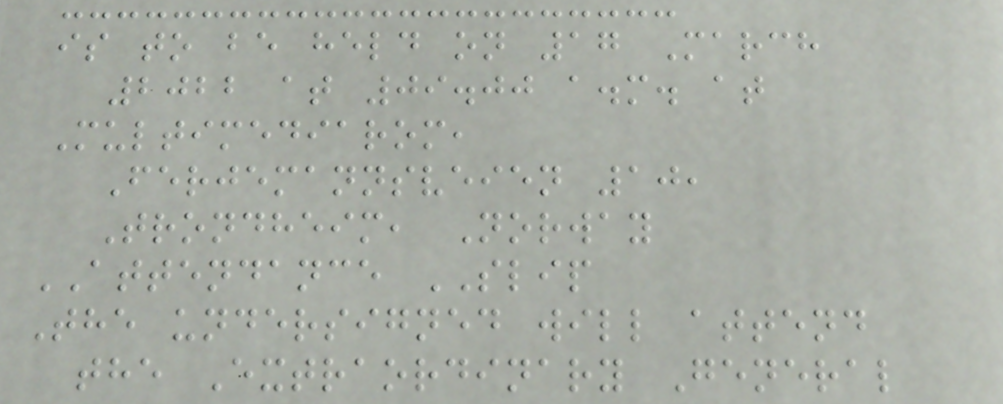is to be held on 17 March
2022 at 09.00 a.m. at
Multimediarom,
Ferjemannsveien 10,
Trondheim, Norway
ATTENDANCE SLIP
The undersigned will attend
the Extraordinary General
